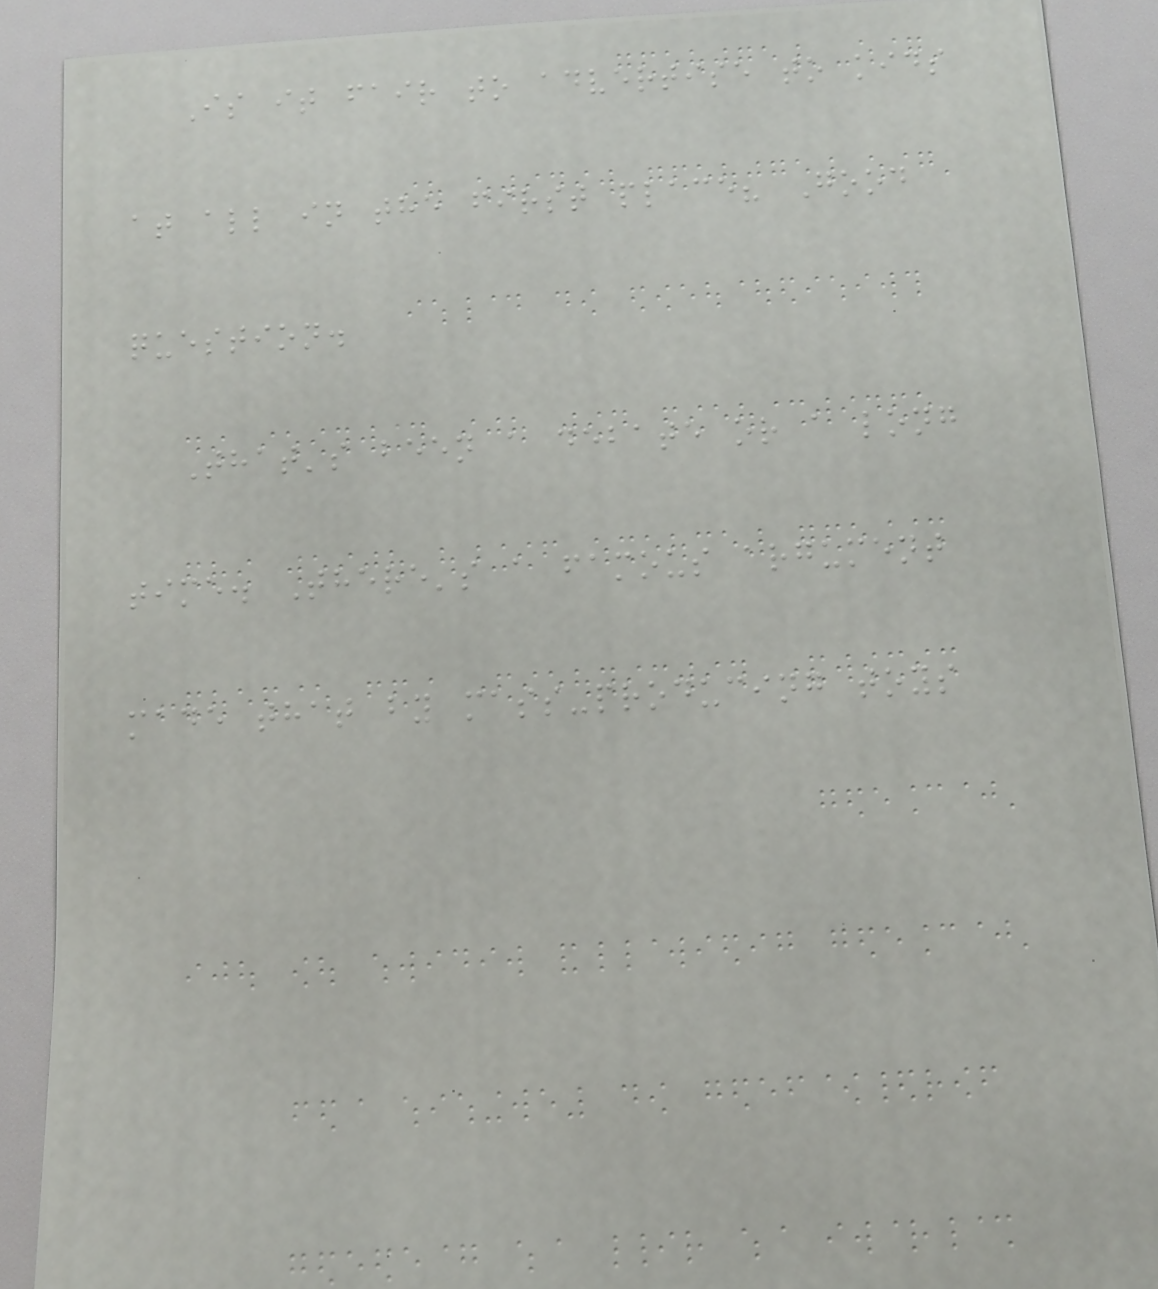Is it fair to advertise to kids
at all in the first place? Good
question.
That's been a debate or a long
time. There's a famous argument
made that by mass-producing toys
